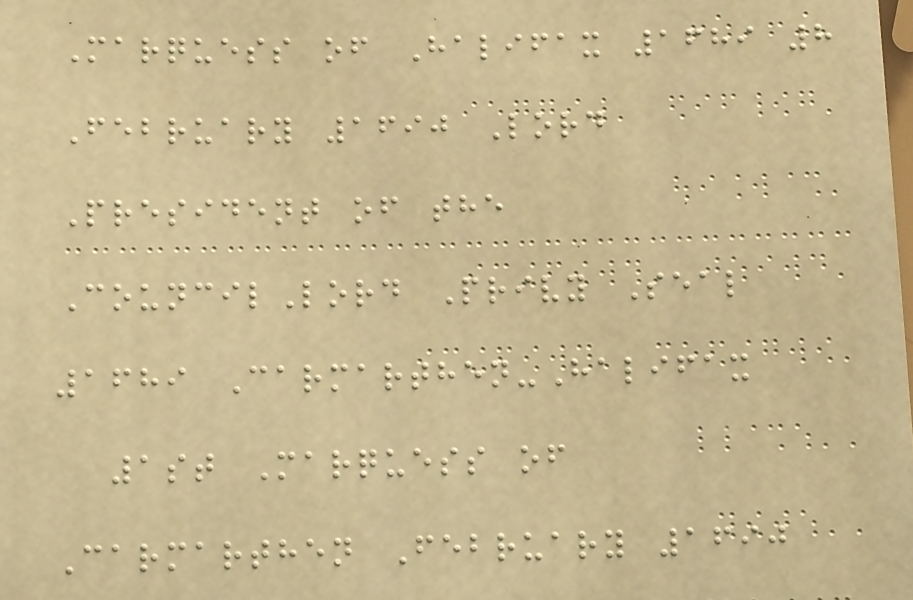Marquess of Halifax 1689 8
February 1690 Lord
President of the
CouncilLord Privy Seal
1689 Carmarthen-Halifax
1st Marquess of
Carmarthen February 1690
